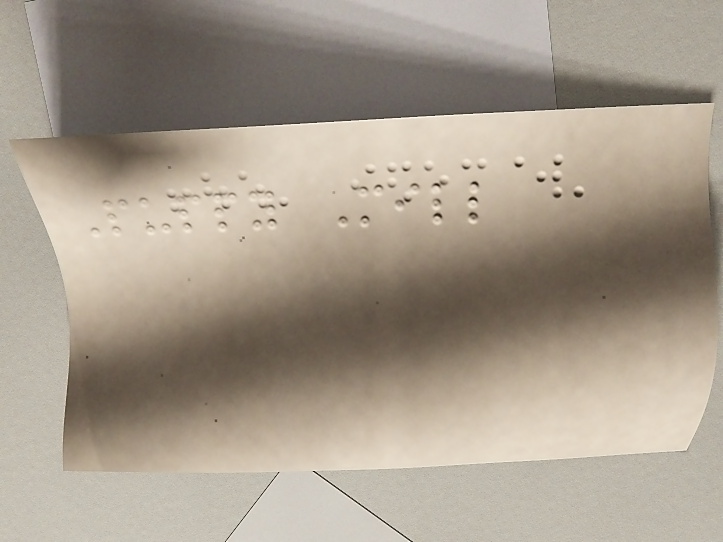Puppy Mill
